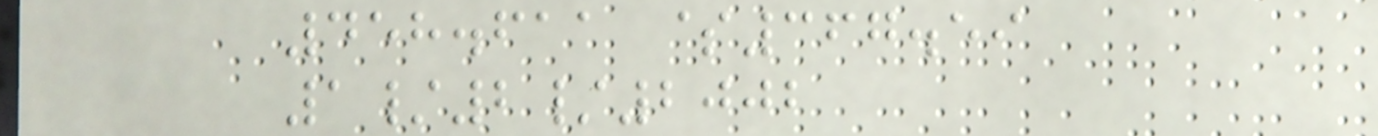458.611 $367.59
1/2/2002
